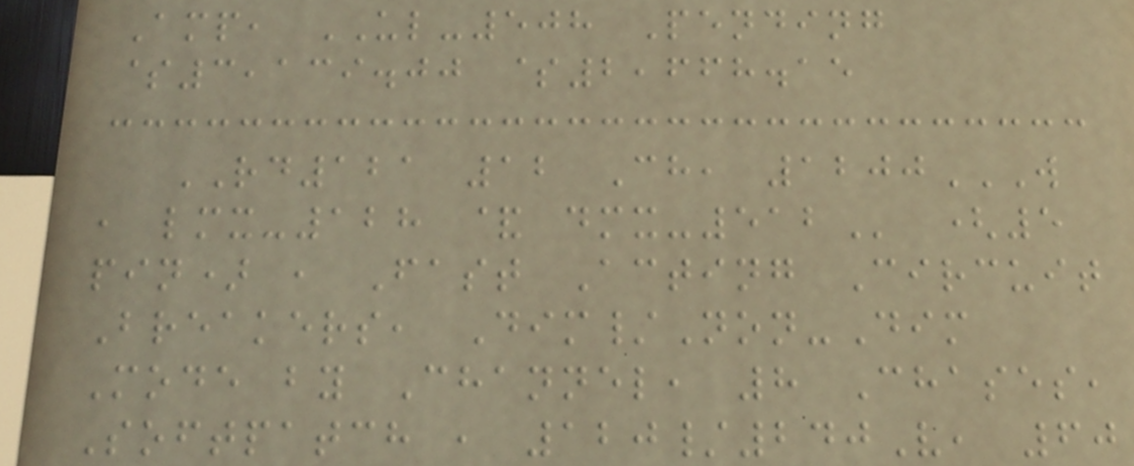Amp, UL-508 Pending
$3,139.00 $2,668.15
RD121 12 Ch, 1200W
, LMX-128 & DMX-512 (5
pin) , Fast Acting Circuit
Breakers, Dim/Non-Dim
Mode by Channel, 8 Chases,
Softpatch , 120/240V, 60
